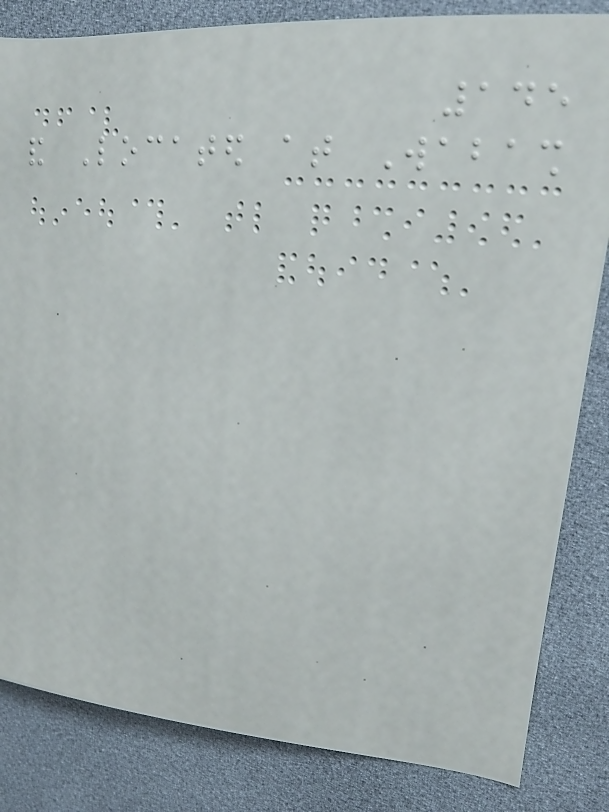145
and Located at Wabash
